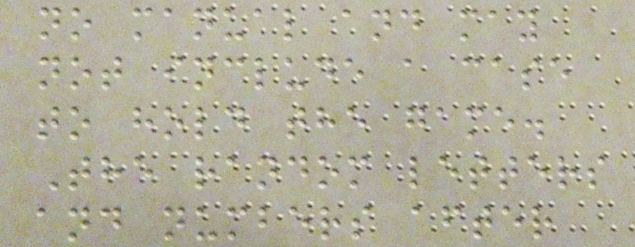no manual and may
not include a case
to hold the game.
The random letters
and numbers after
